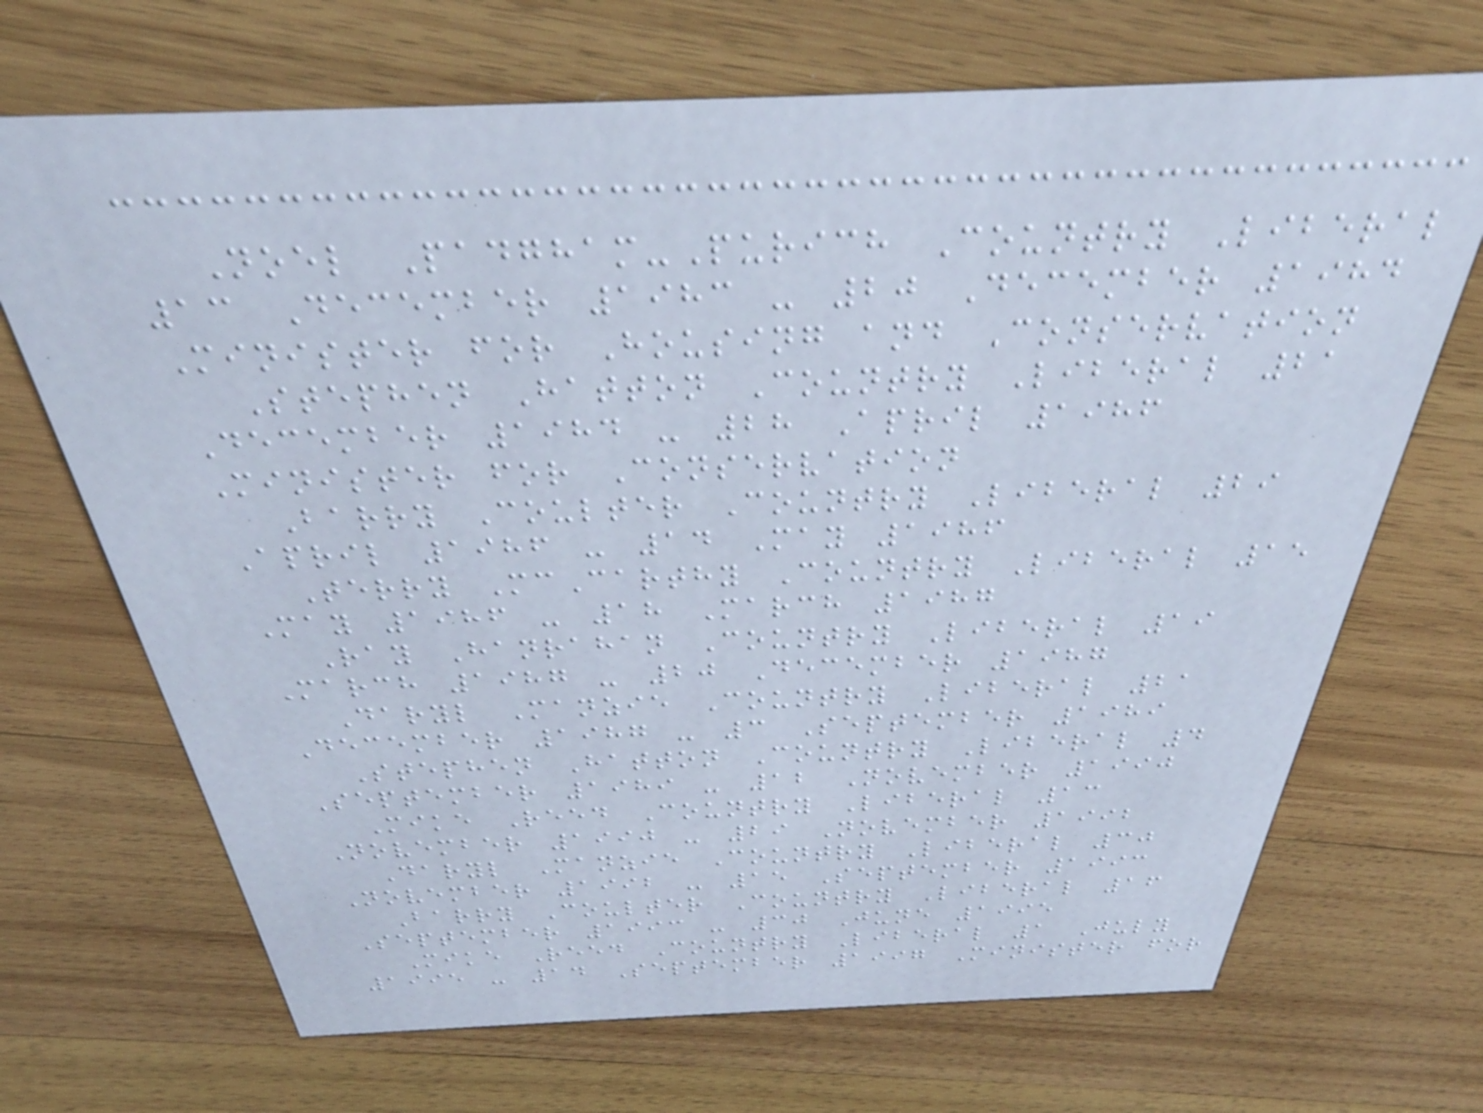Noel Padgham-Purich Country Liberal
13 December 1983 - 20 December 1984
Minister for Housing and Conservation
Stephen Hatton Country Liberal 21
December 1984 - 28 April 1986
Minister for Conservation
Barry Coulter Country Liberal 29
April 1986 - 14 May 1986
Terry McCarthy Country Liberal 15
May 1986 - 18 March 1987
Ray Hanrahan Country Liberal 19
March 1987 - 20 December 1987
Daryl Manzie Country Liberal 21
December 1987 - 3 September 1989
Stephen Hatton Country Liberal 4
September 1989 - 12 November 1990
Mike Reed Country Liberal 13
November 1990 - 29 November 1992
Daryl Manzie Country Liberal 30
November 1992 - 15 September 1993
Barry Coulter Country Liberal 16
September 1993 - 30 June 1995
Mike Reed Country Liberal 1 July
1995 - 14 September 1997 Minister for
